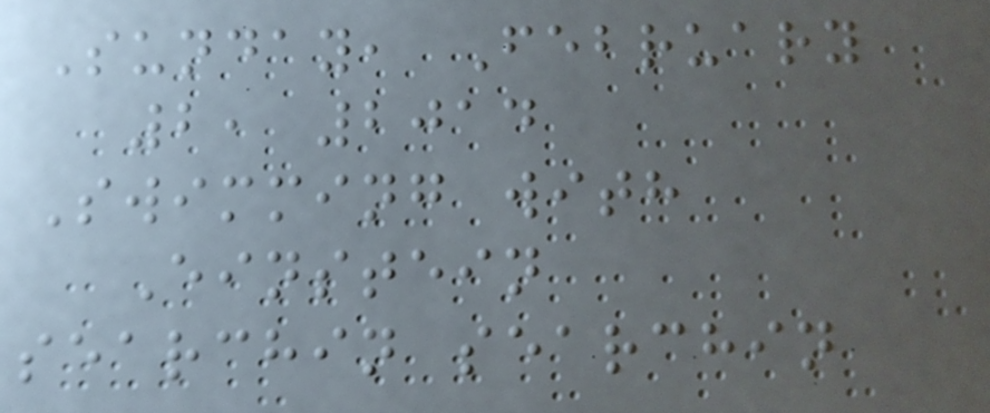Sunday, February
2, 2014
Swimming with
Einstein
searchin searchin
